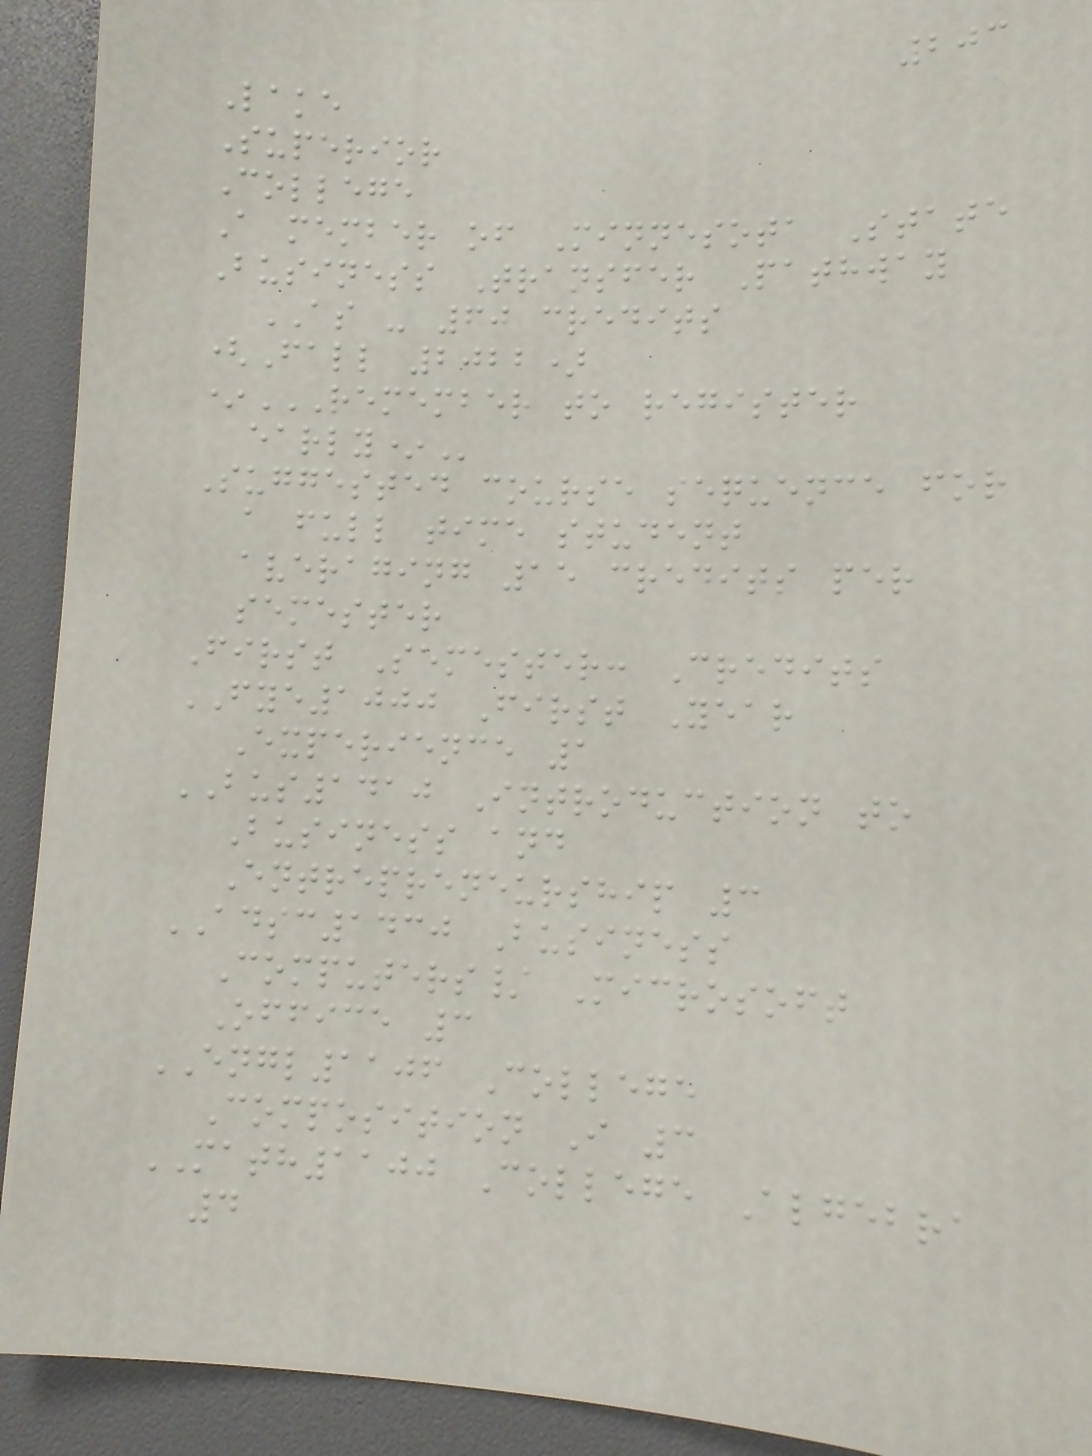203
Lake
Superior
College
A member of Minnesota State
Business Transfer Pathway
AS - 60 credits
(Fall 2022)
*REMEMBER TO REGISTER
EARLY*
Suggested course sequence for
a full time student
averaging 15 credits per
semester
First Semester: Credits
FYE1000 First Year
Experience 1
BUS1410 Introduction to
Business and
Entrepreneurship 3
ADSC1430 Business
Computers/ Microsoft
Office 3
ENGL1106 College
Composition I 3
MATH1100 College Algebra
4
